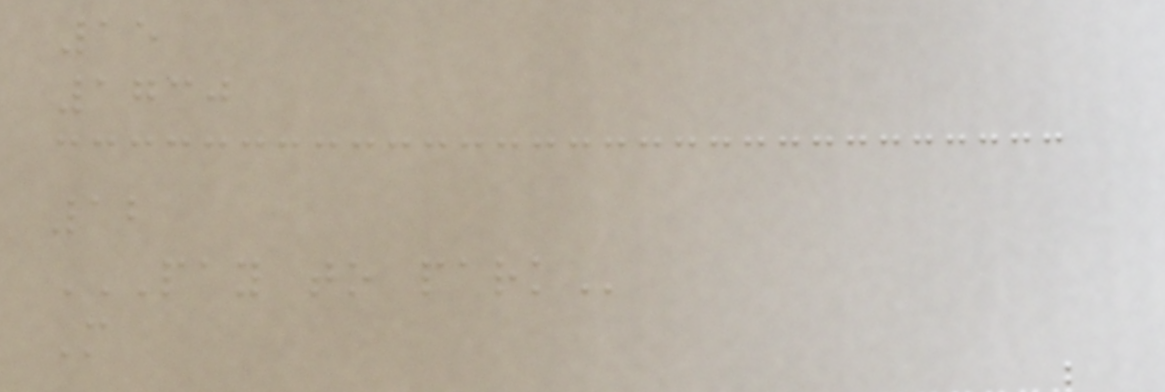15
1730
12
PAY TO PARK
M
